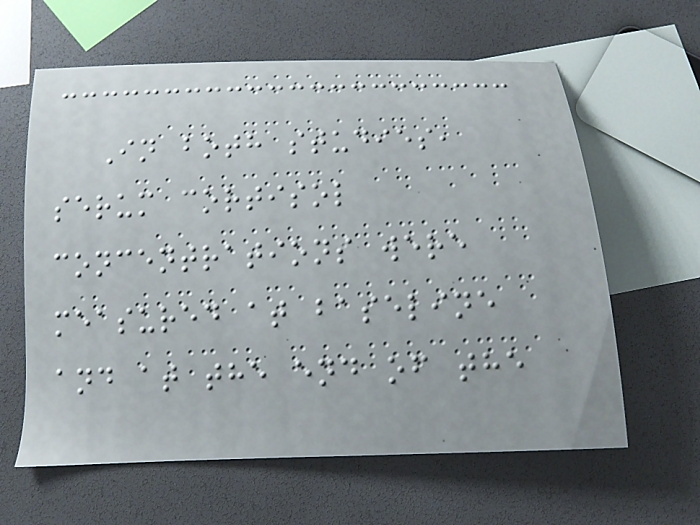In both studies,
serum cortisol
concentrations were
measured at baseline
and at the end of the
